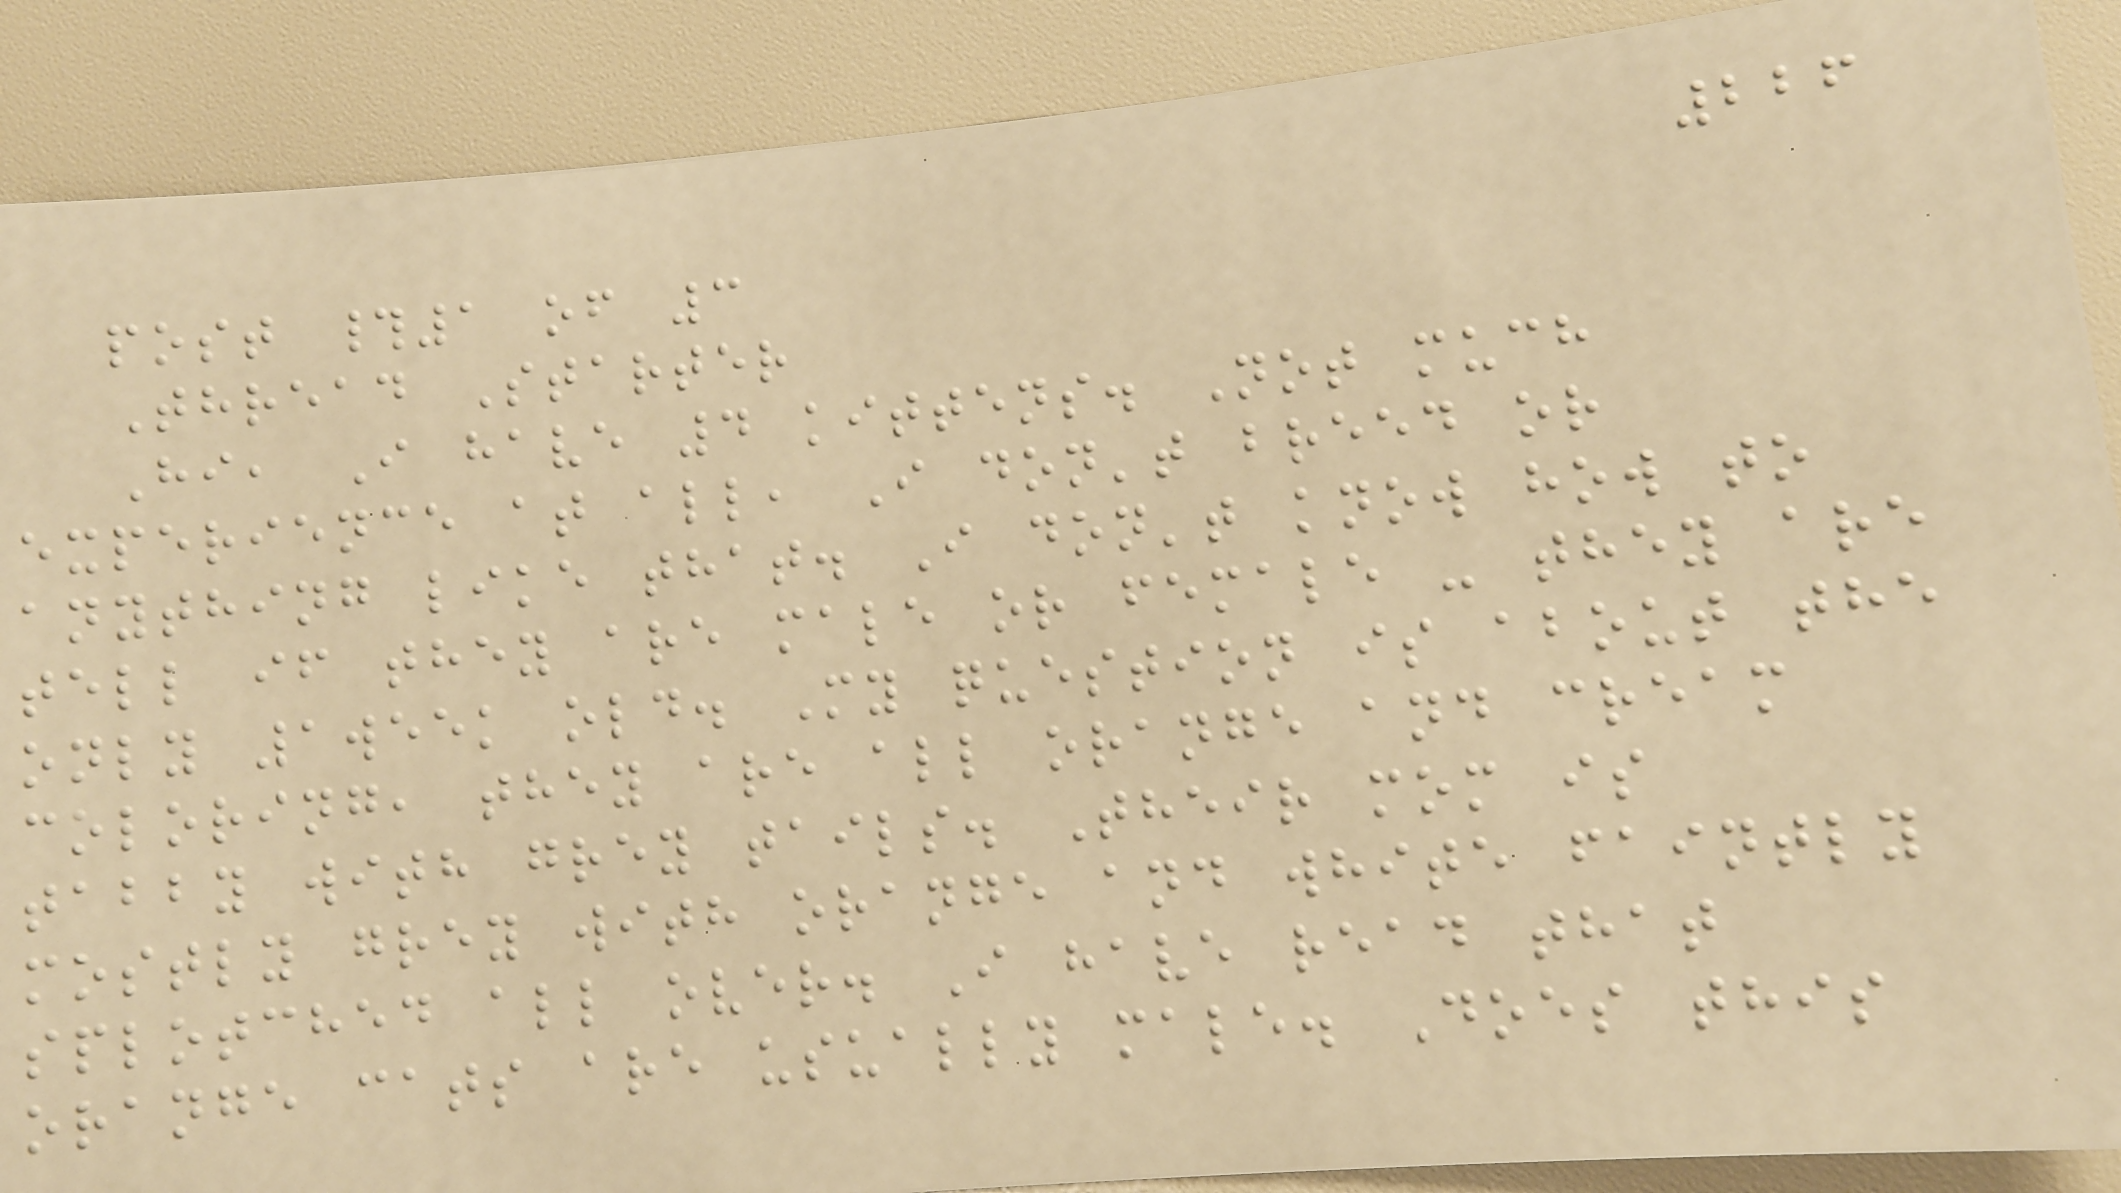226
post #1 of 3
Thread Starter
Hi, I have 4 kittens. Not much
experience at all, I don't breed or
anything like that. I don't know how to
tell if they are male or female - they are
only 1week old. My question is about the
coloring, they are all orange and cream
tabby with grey tails. Their mom is
mostly grey with orange and white faintly
splotched all over. I have read that
orange cats are usually male. Does this
